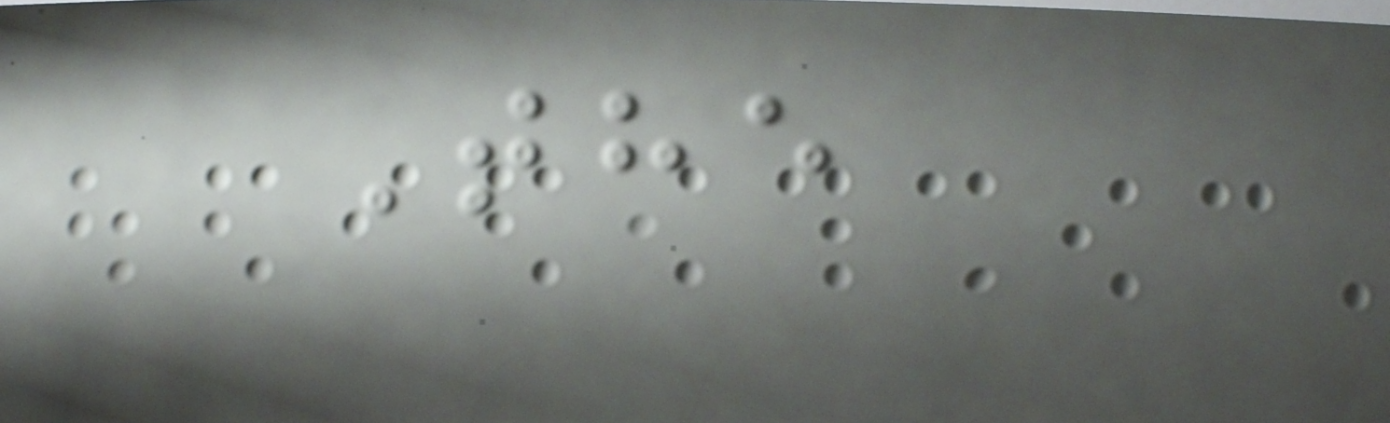The
